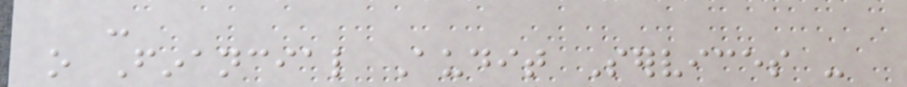-
o Financial Audit Services -
